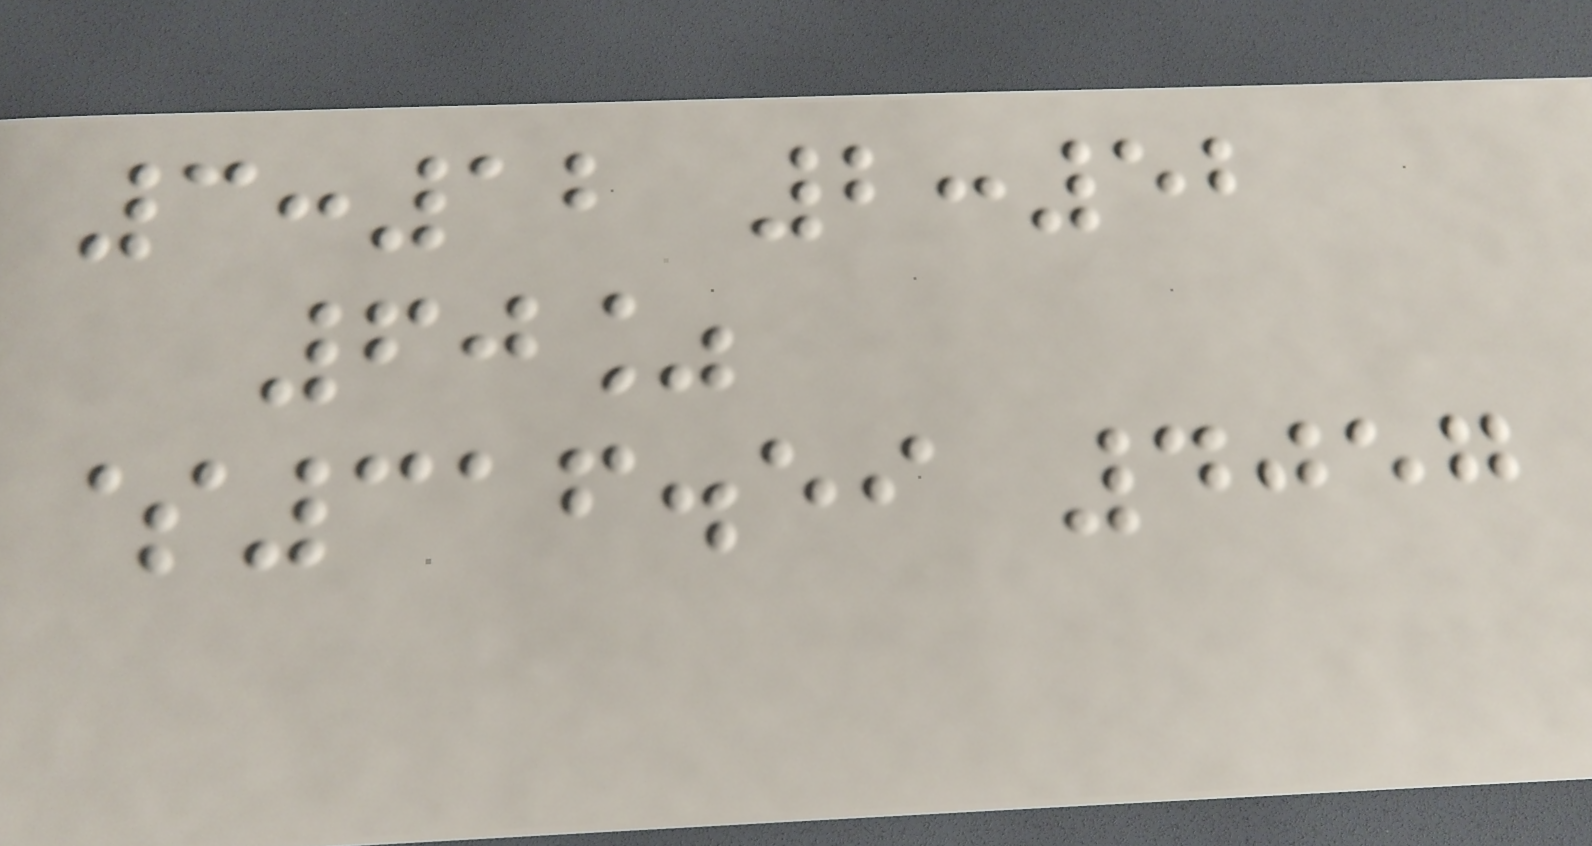3:12 2:52
60%
$316.59 4057
